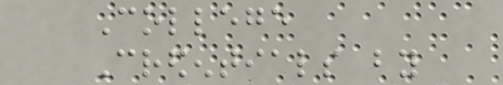College
Credentials by
